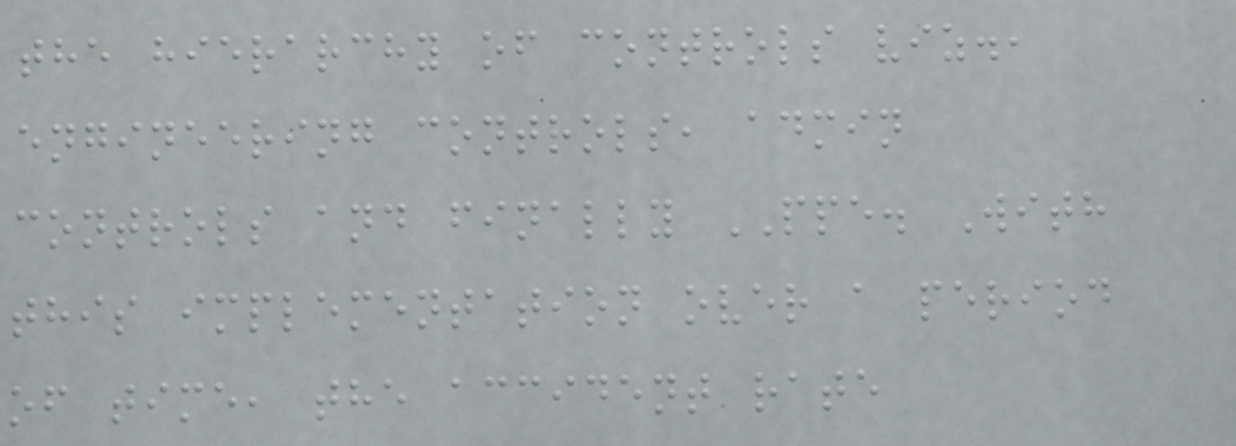the hierarchy of controls viz.,
engineering controls, admin
controls and finally PPE. With
this implementation over a period
of time, the accident rate
